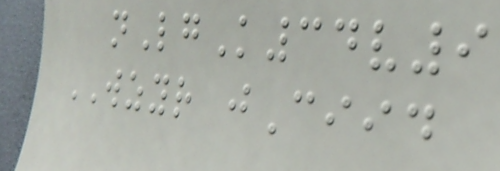nLgK34v9
WZYR jCiid
